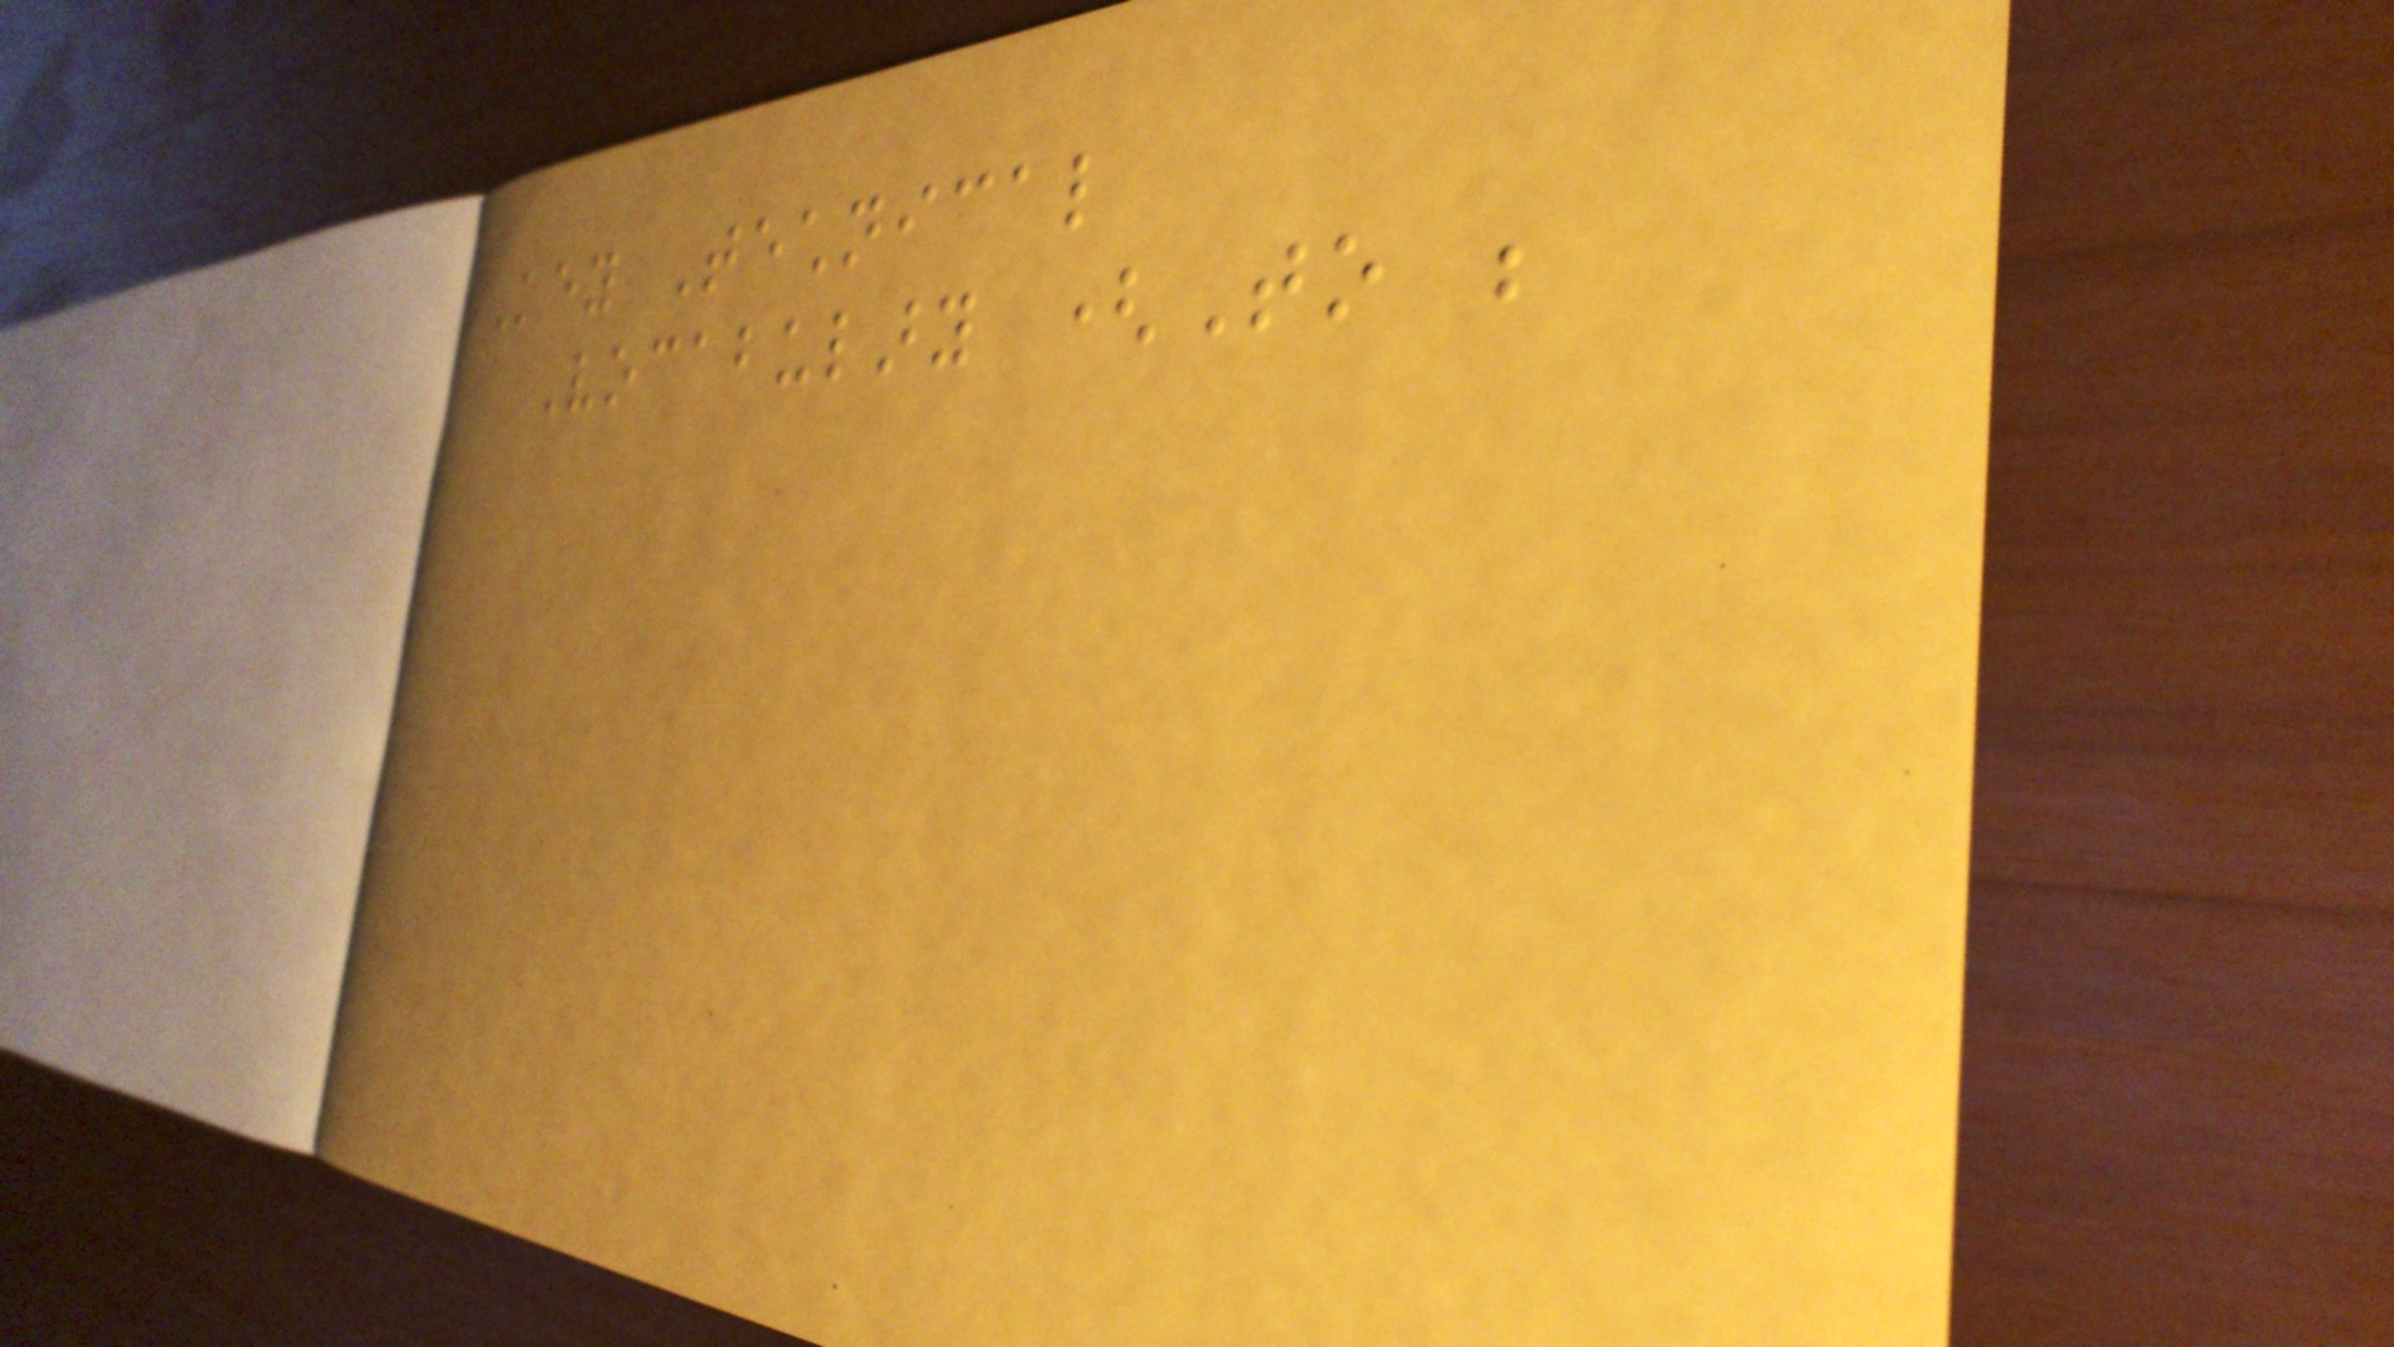Key Technical
Vocabulary (To be
